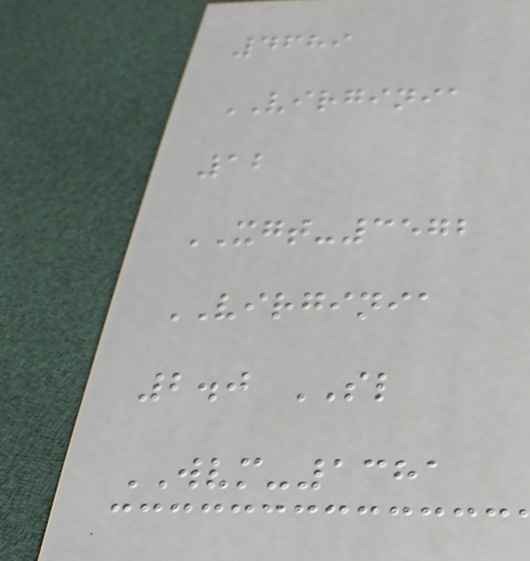4689
VIRGINIA
12
XGT-3572
VIRGINIA
2.0 SL
WVM-1381
